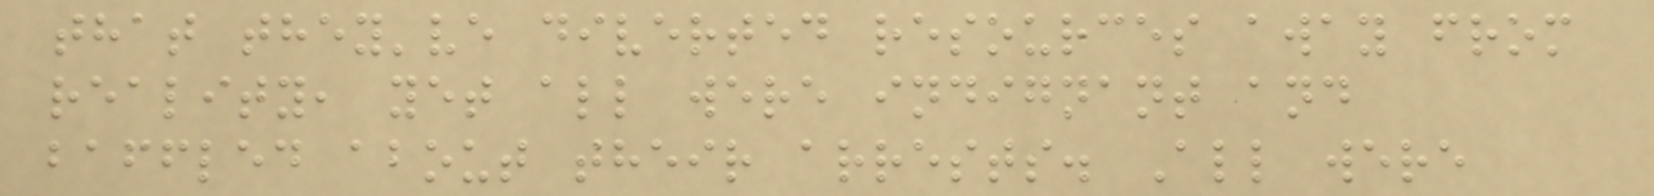that they've diverted resources away from
reality, yet all were indignant and
baffled about their arrests. All were
